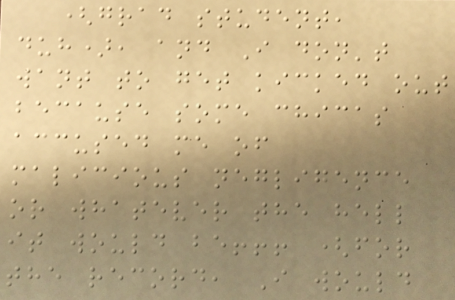(grad student,
duh), and I don't
want to get kicked out
because some chicas
accused me of
malicious negligence
or whatever the hell
it would be!!! (for
the record, I would
